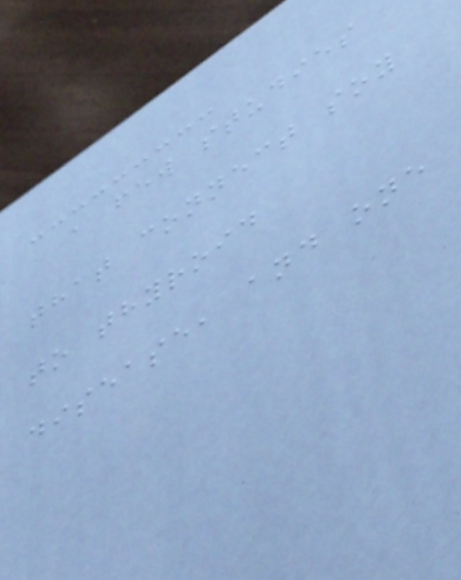a few studies
that connect soy
to thyroid
disease, and one
